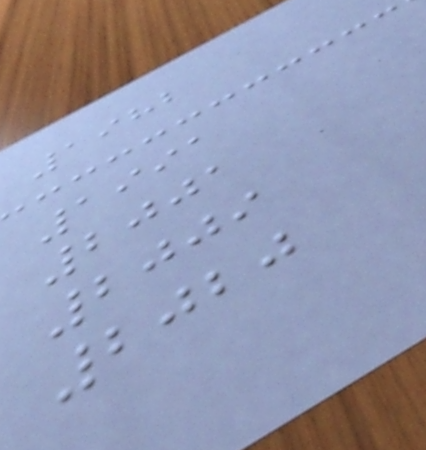1982
1991
2001
2009
2020
